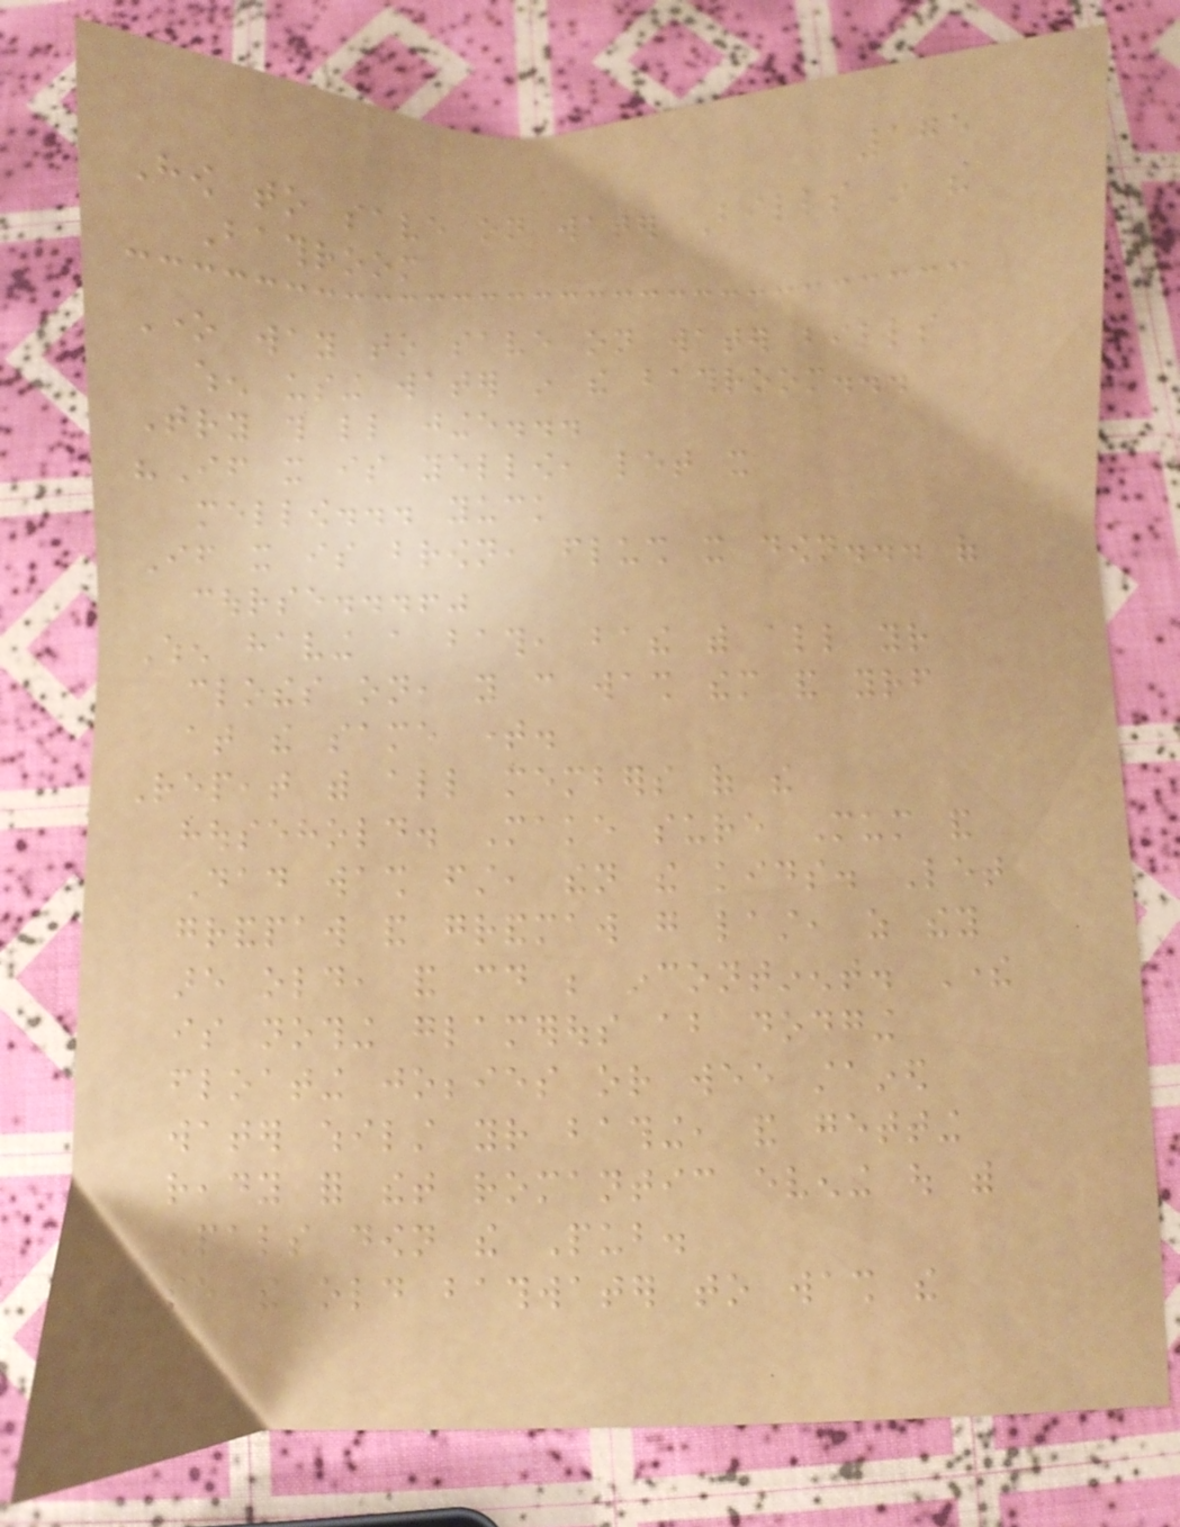175
How to save on water Bills in the
Bathroom
One way to save on water bills
when using water in the bathroom...
Try this little jinge...
"If it is yellow, let it
mellow... yuck
If it is brown, flush it down... of
course...!"
When having a bath, bathe with all your
clothes on, you can wash them and yourself
at the same time.
Repeat with all members of the
household. Make sure Mum and
Dad wash first, then the kids. Let
grandpaw and grandmaw go last, as they
are old, and could be incontinent. There
is nothing glamerous about dodging
floating jobbies or wee stained
water whilst your bathing, and getting
ready for thet romantic evening out with
Pals down the Pub.
Use the old bathwater to wash the
